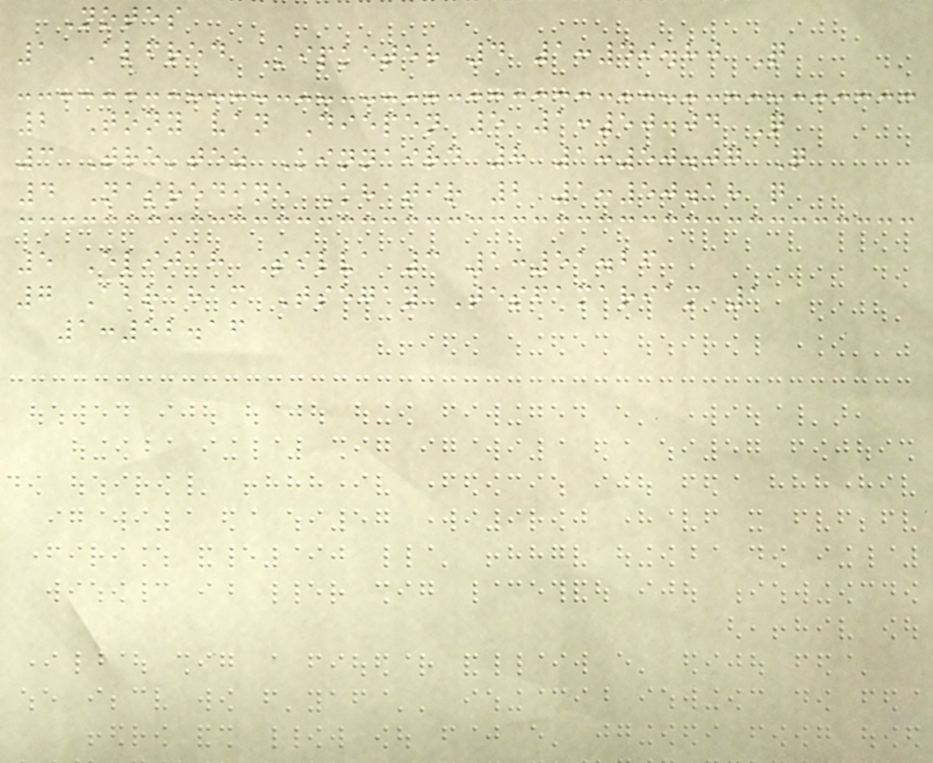Notes
1 Alfred Kipketer 4 1:49.80 Q
2 Tony van Diepen 5 1:50.04 Q
3 Tre'tez Kinnaird 8 1:50.07 Q
4 Nasredine Khatir 2 1:50.18 q
5 Elijah Silva 3 1:51.26
7 Abraham Tsegay Tesfamariam 1
1:52.16
